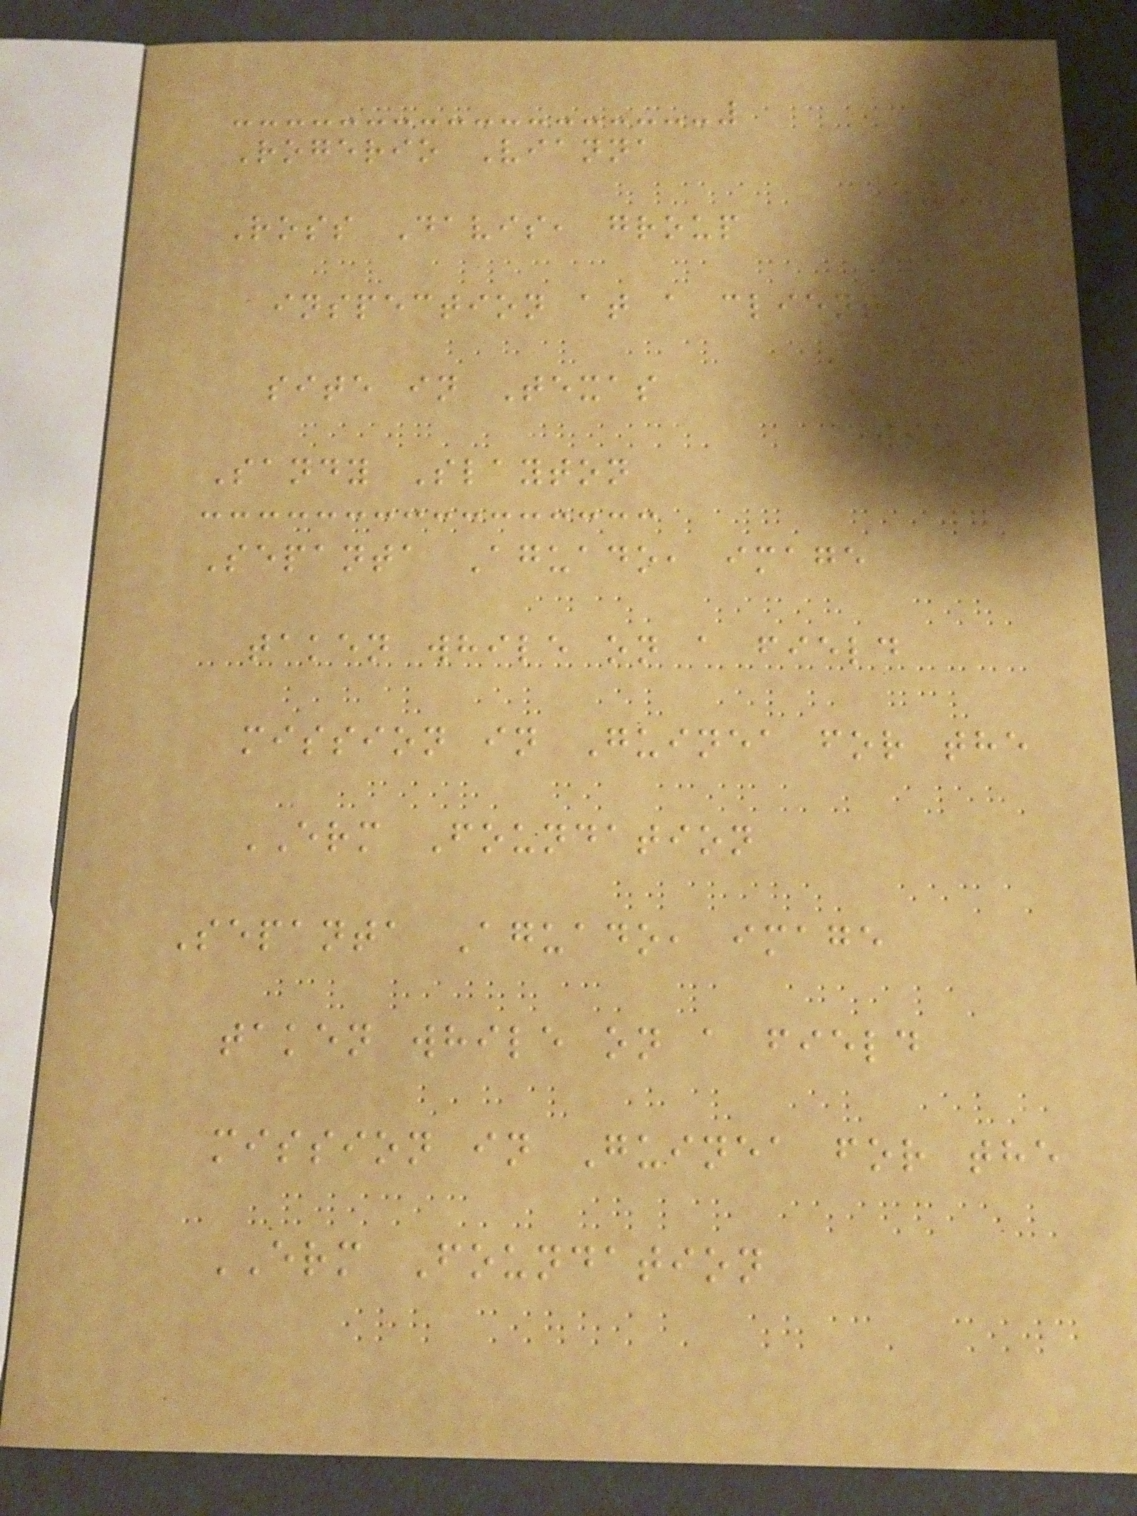Rogerio Vianna
Ross Davis, group
inspection at a client
site in Texas
Sandy Slayton
Sepanta Aguado, image
taken while on a field
mission in Guinea for the
ERM Foundation
Sepanta Aguado, image
taken while on a field
mission in Guinea for the
ERM Foundation
